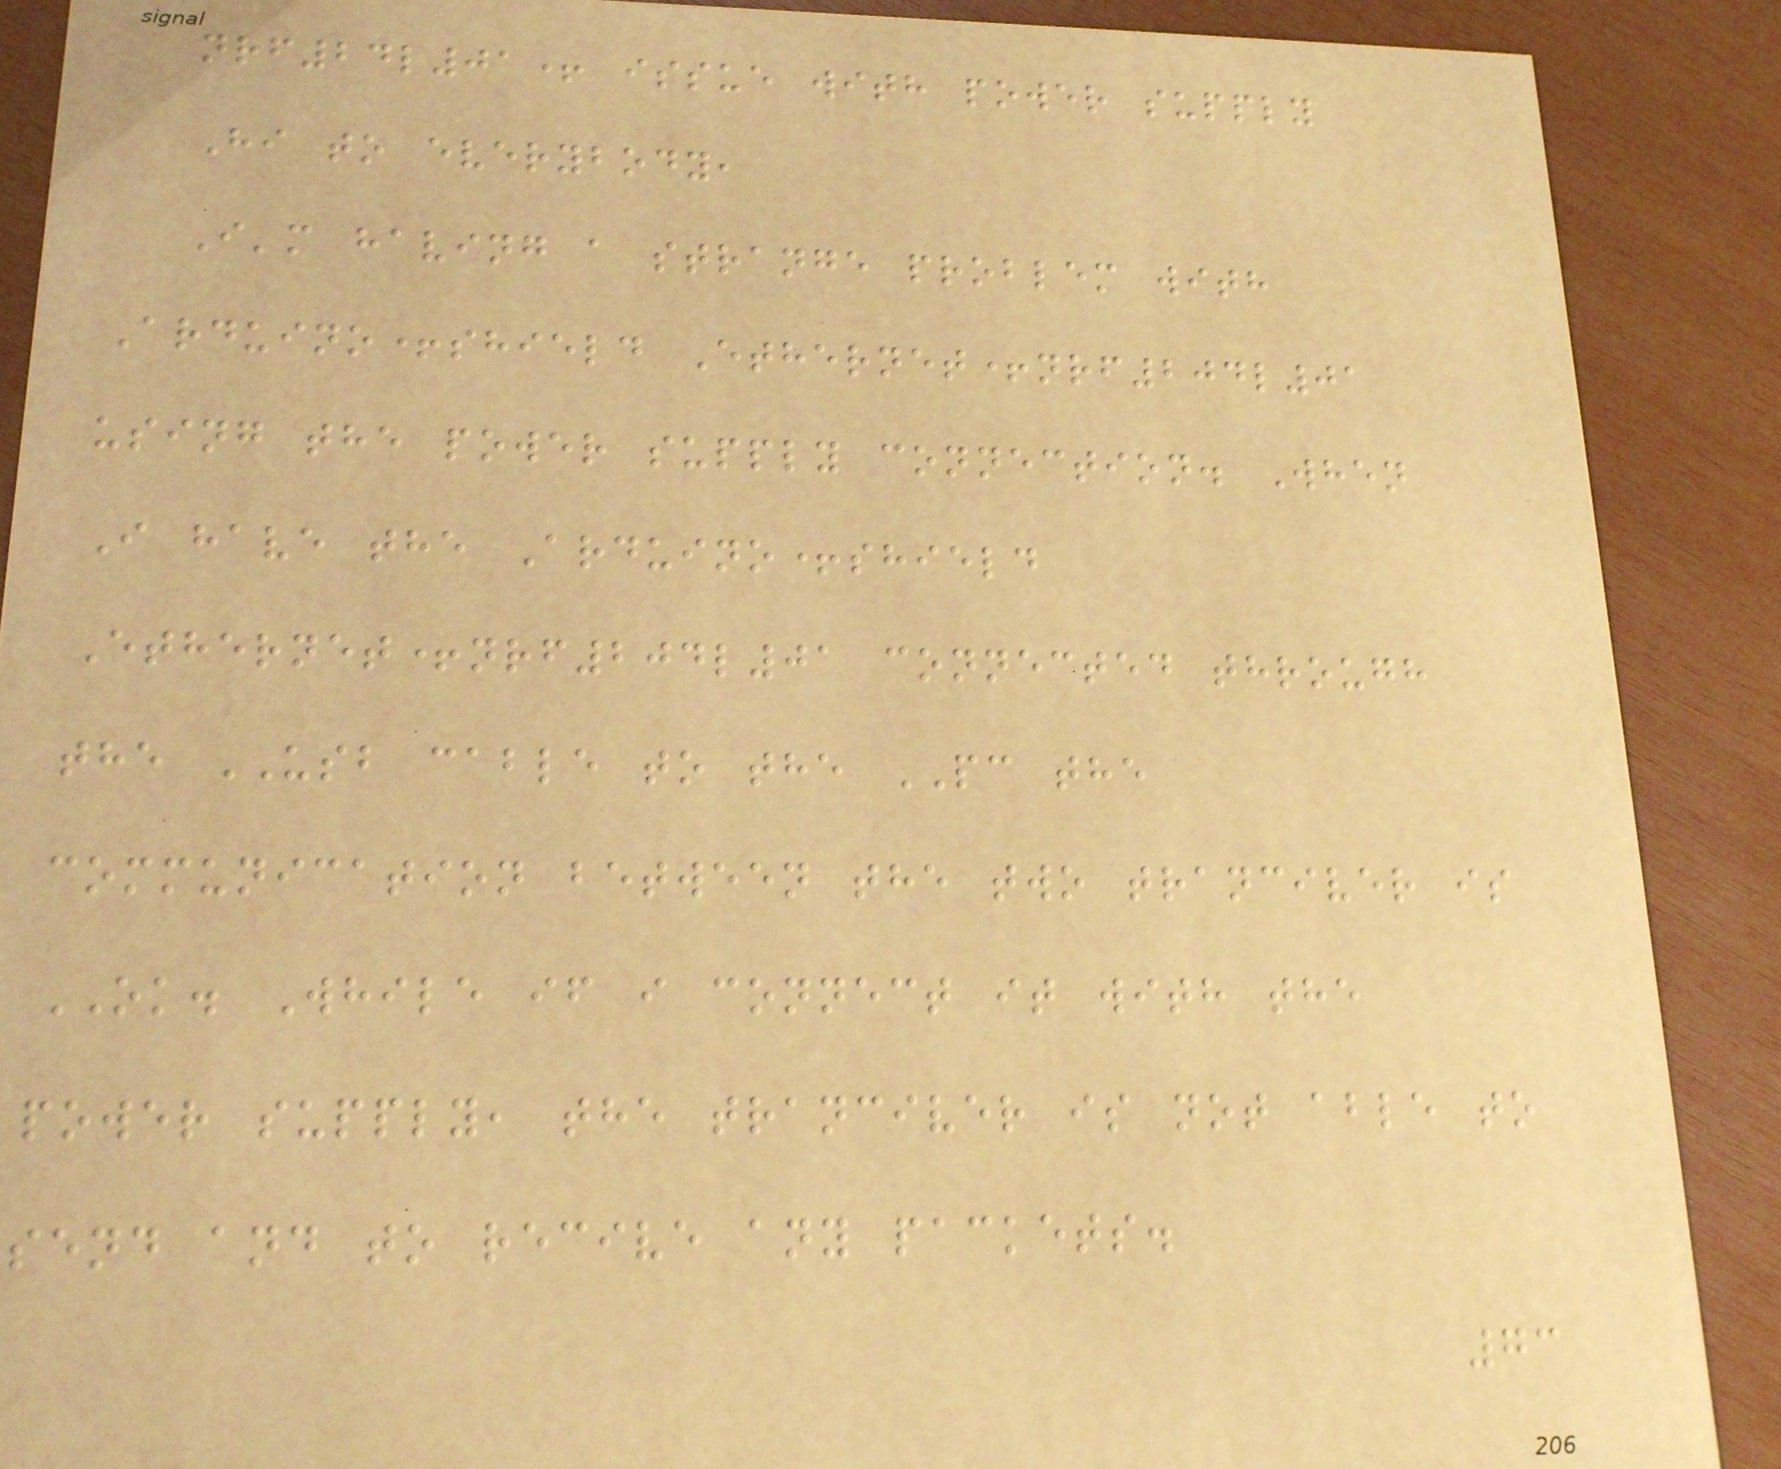nrf24l01+ issue with power supply
Hi to everybody,
I'm having a strange problem with
Arduino+shield Ethernet+nrf204l01
using the power supply connection. When
I have the Arduino+shield
Ethernet+nrf204l01 connected through
the USB cable to the PC the
communication between the two tranciver is
OK. While if i connect it with the
power supply, the tranciver is not able to
send and to recive any packets.
73
